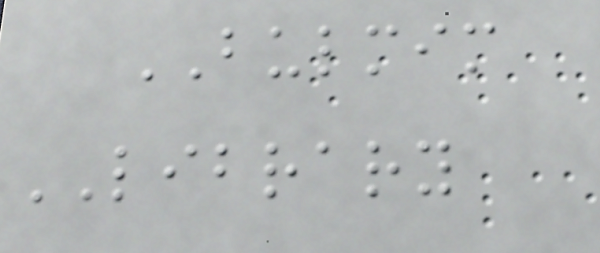BULMIM
LIBRARY
